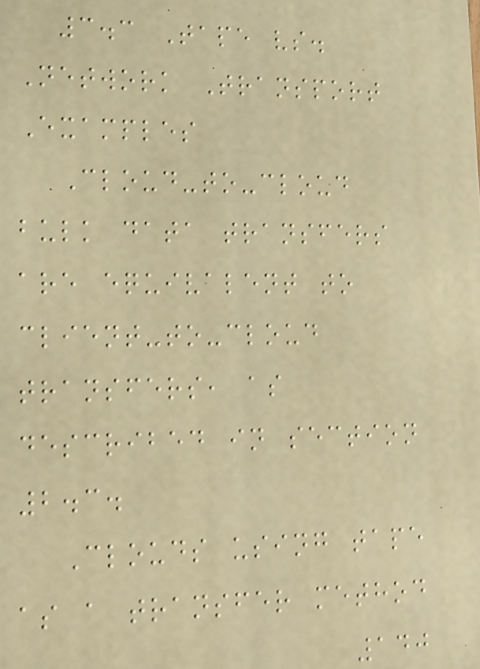3.3 Tape vs.
Network Transport
Examples
Cloud-to-cloud
bulk data transfers
are equivalent to
client-to-cloud
transfers, as
described in section
2.3.
Clouds using tape
as a transfer method
140
